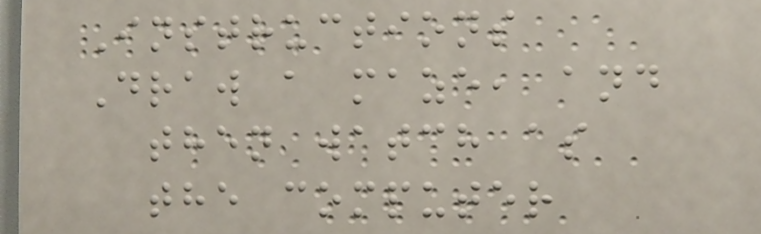Instructions
Draw a maze, and
then watch as
the computer
